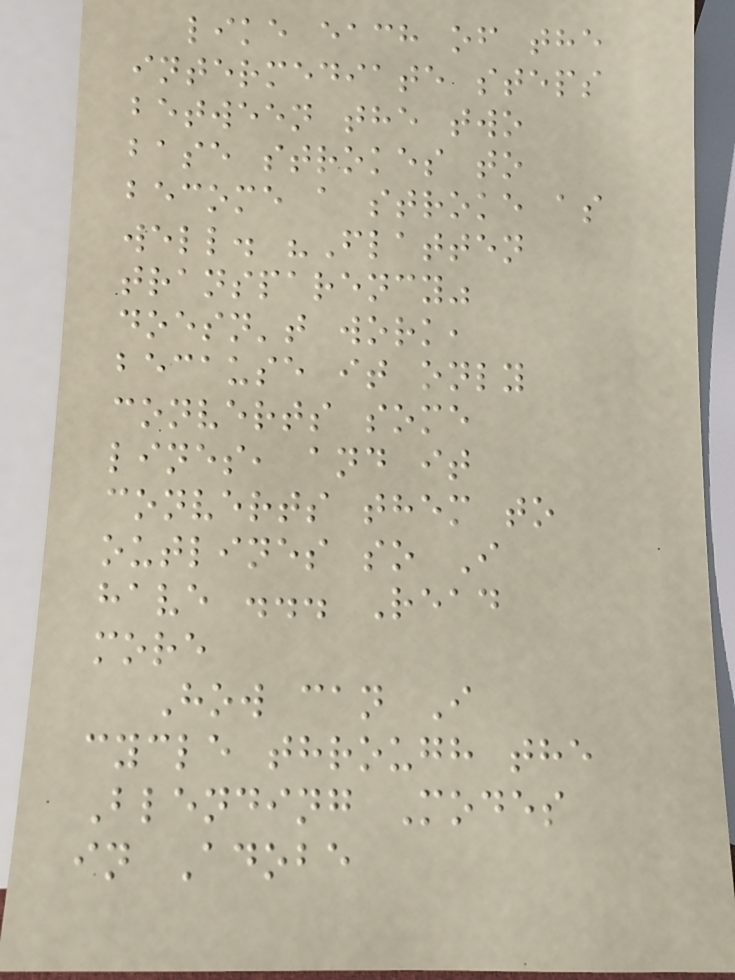like each of the
intermediate steps
between the two
base strokes to
become a stroke as
well. "Flatten
transparency"
doesn't work,
because it only
converts some
lines, and it
converts them to
outlines so I
have ... Read
more
How can I
cycle through the
Blending Modes
in Adobe
